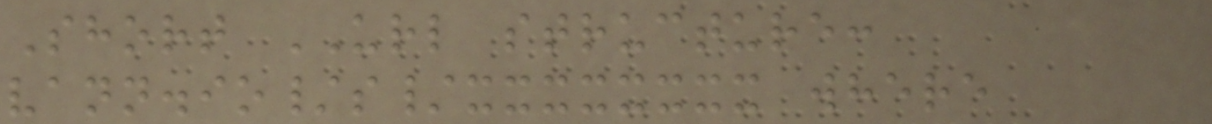Short URL structure:
vann.io/s/xxxxxxxx where
